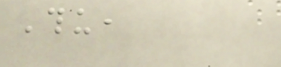Thu,
